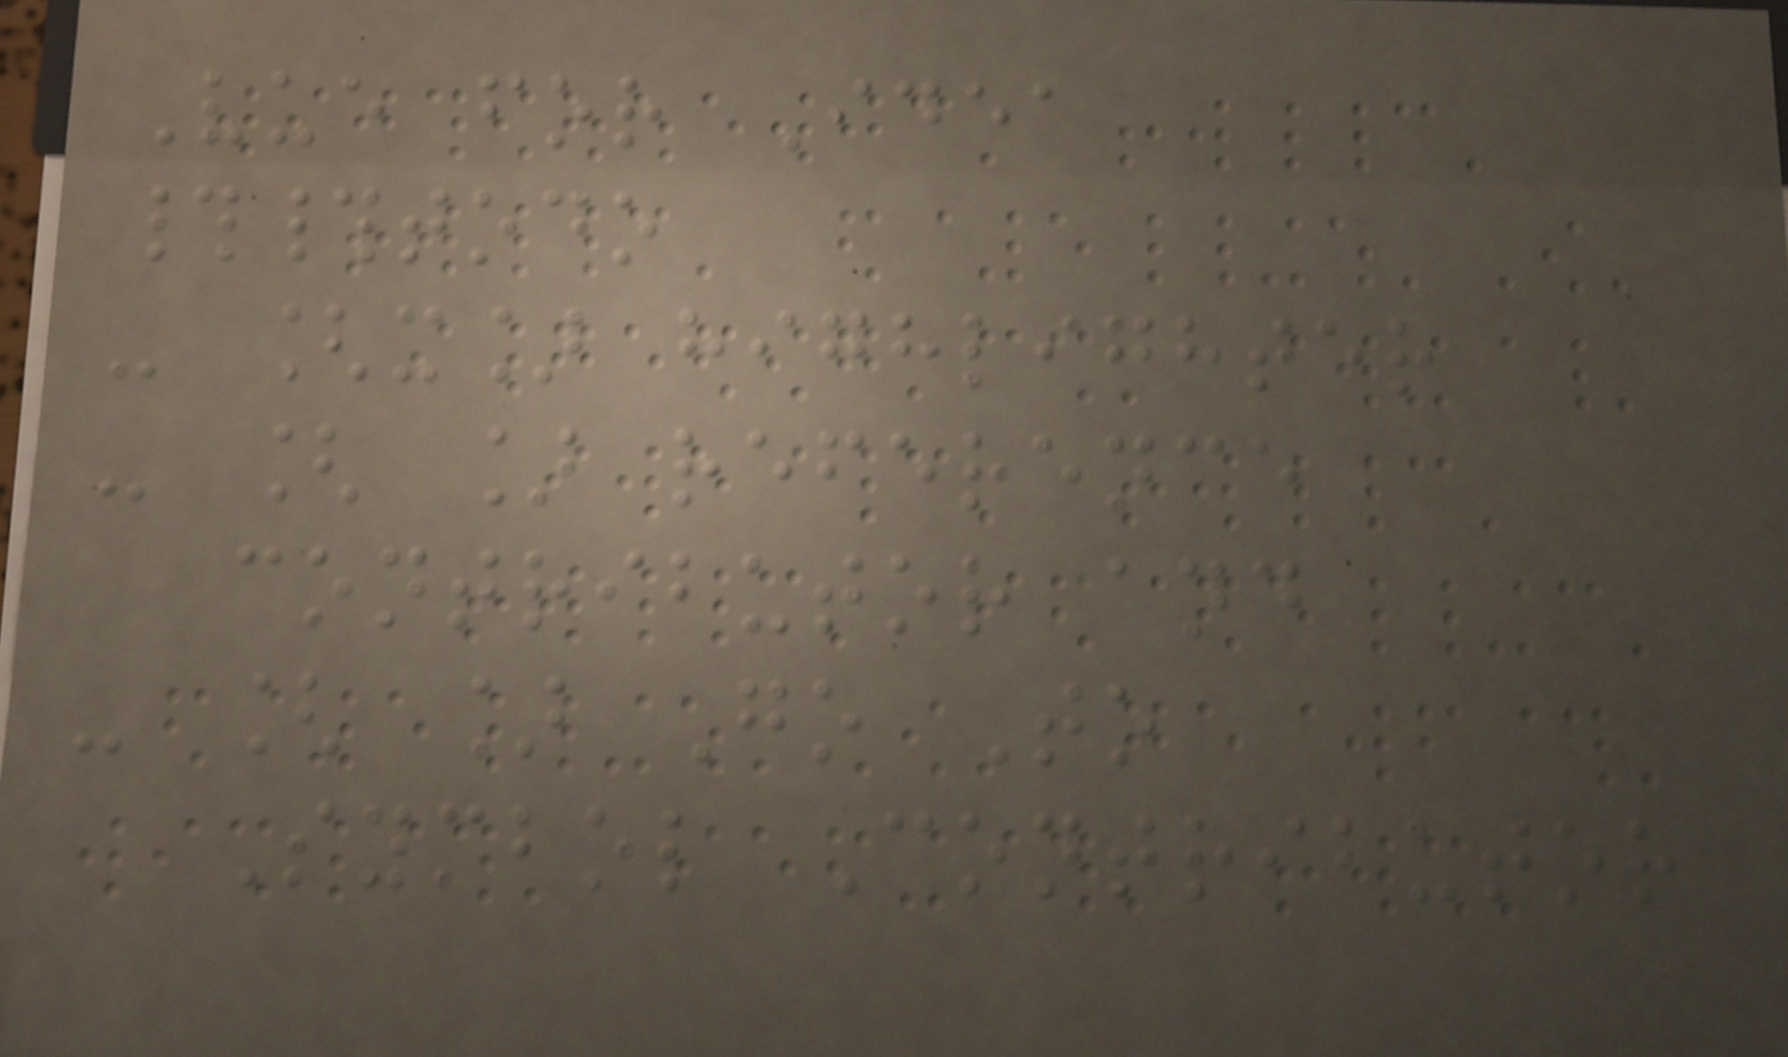Vue for Idea
##todo
- [x] highlighter
- [ ] reference
contributor and
- [ ] Go To
Symbol Contributor
